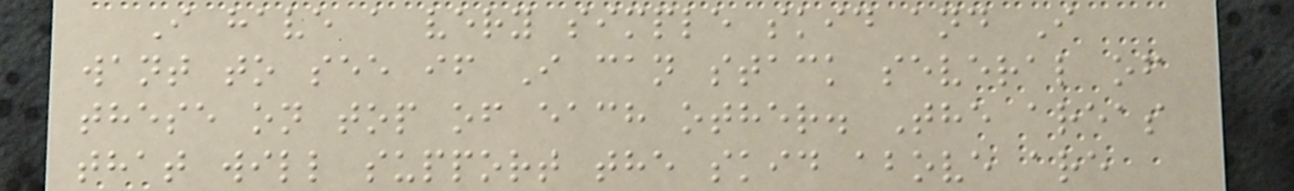I have a very simple skid and I
want to see if I can stack several of
these on top of each other. The areas
that will support the skid above are
